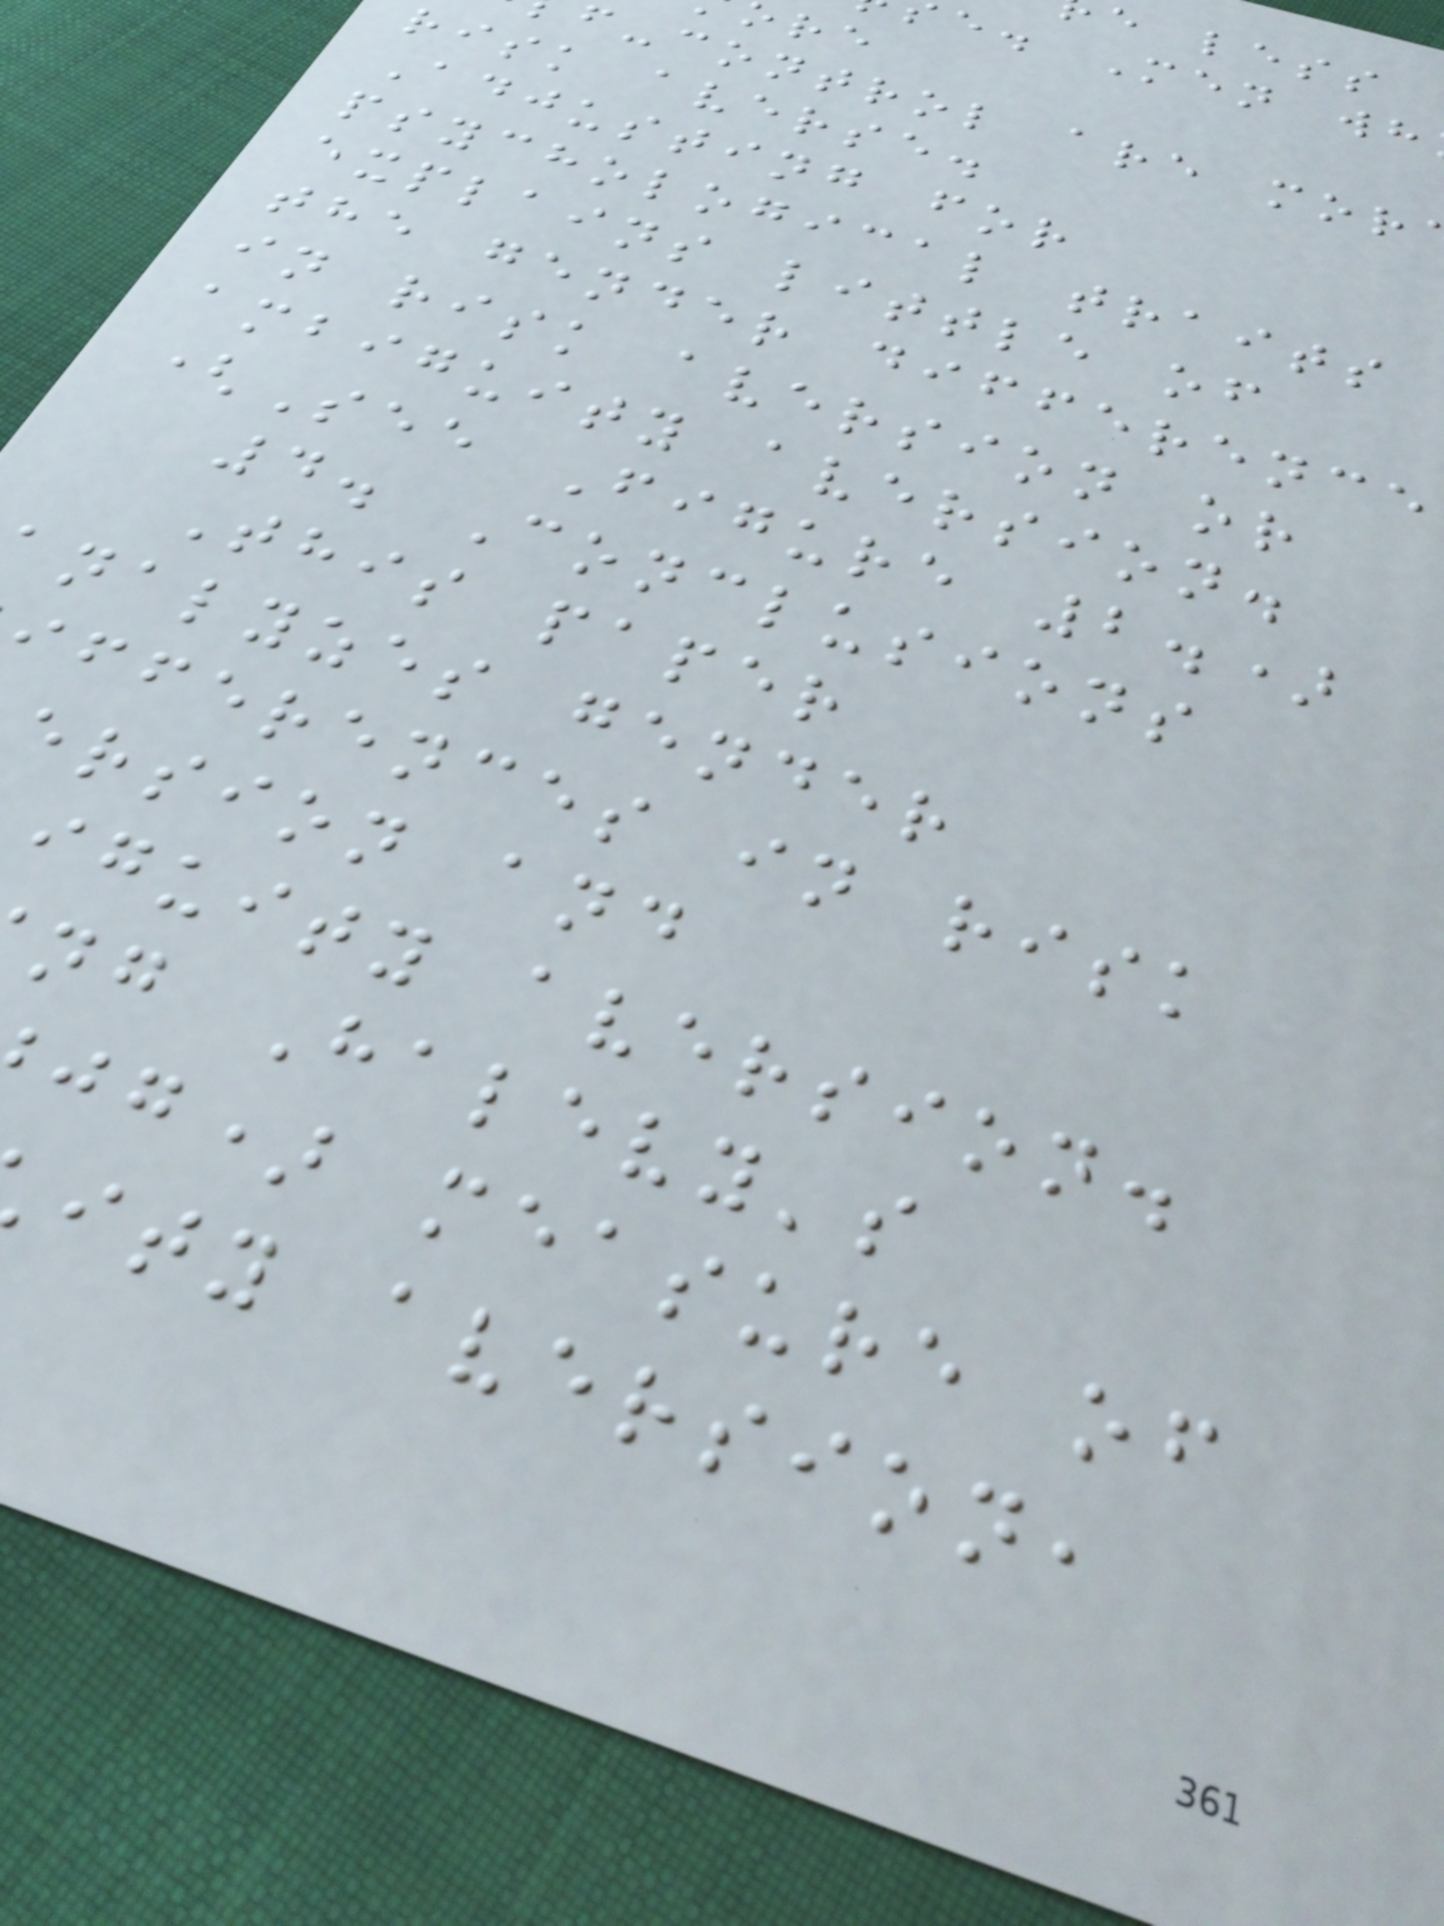e less
e. Men wh
f-control are mor
risk averse.
Adjusting for
psychological traits
explains little of
the gender difference
in risk aversion or
ambiguity aversion.
(See Figure 2.)
4. Conclusions
This paper
nalyzes gender
ifferences in risk
ersion and
iguity aversion.
ng Halevy's
jg) measure of
ity aversion,
